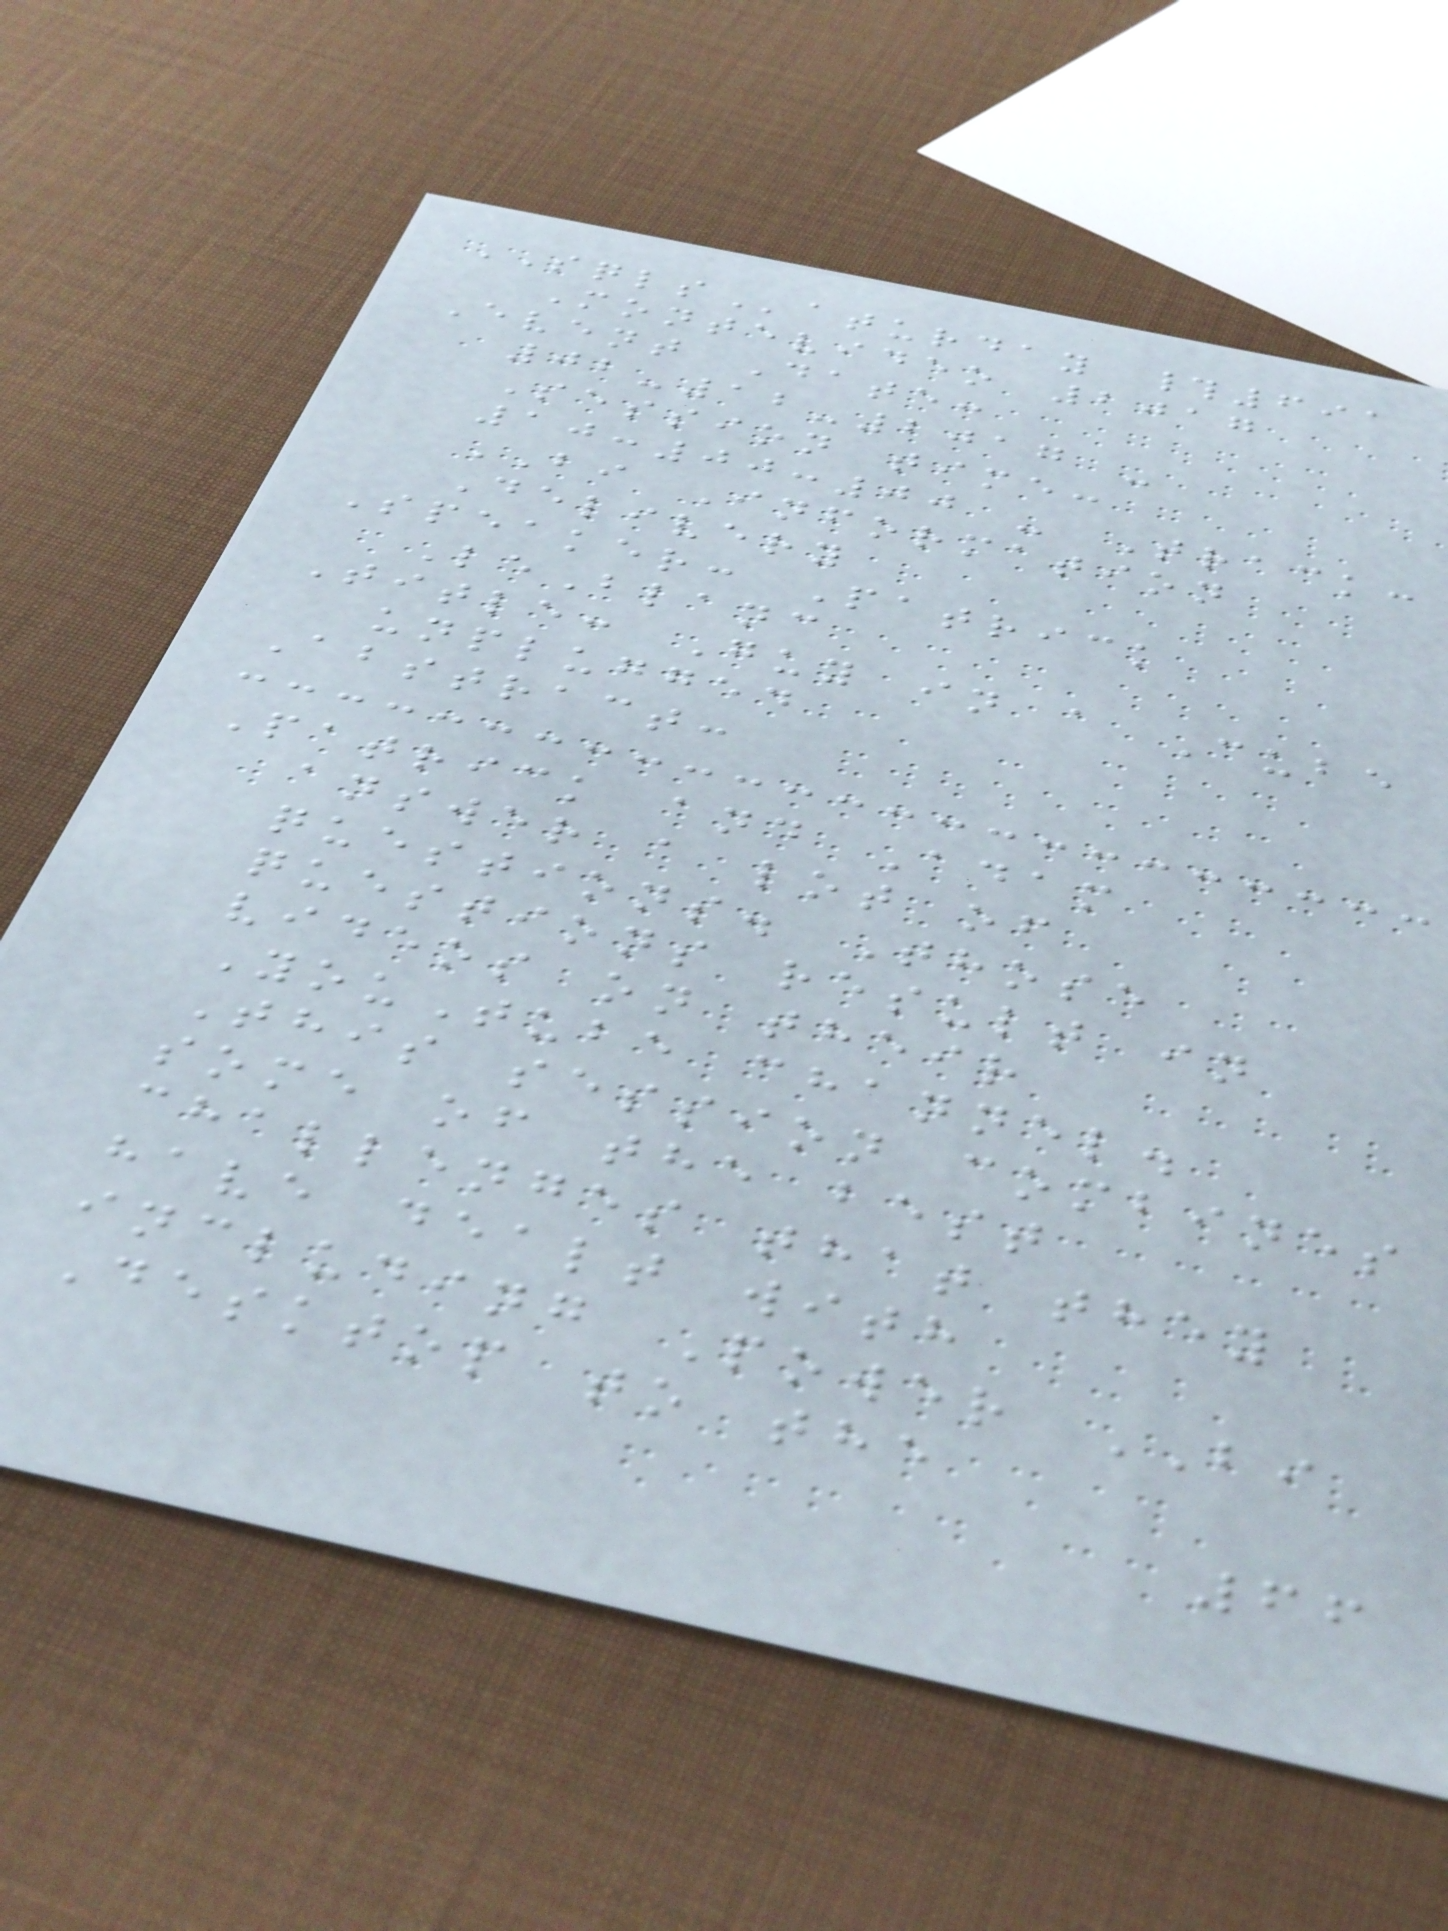SQLSaturday #691
Montevideo 2017
Event Date:
02-12-2017 -
Session time:
10:00:00 - Track:
BI Information
Delivery
Speaker: Patrick
LeBlanc
Title: Guy in a Cube
unplugged
Abstract:
Patrick and Adam
answer a lot of
questions. Those
questions result in
videos on their
YouTube channel.
This session combines
some of the best
challenges that they
have dealt with
including Power BI
Desktop to the
66
